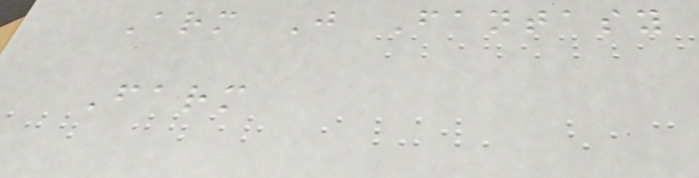Arm J Fantasy
Farm
